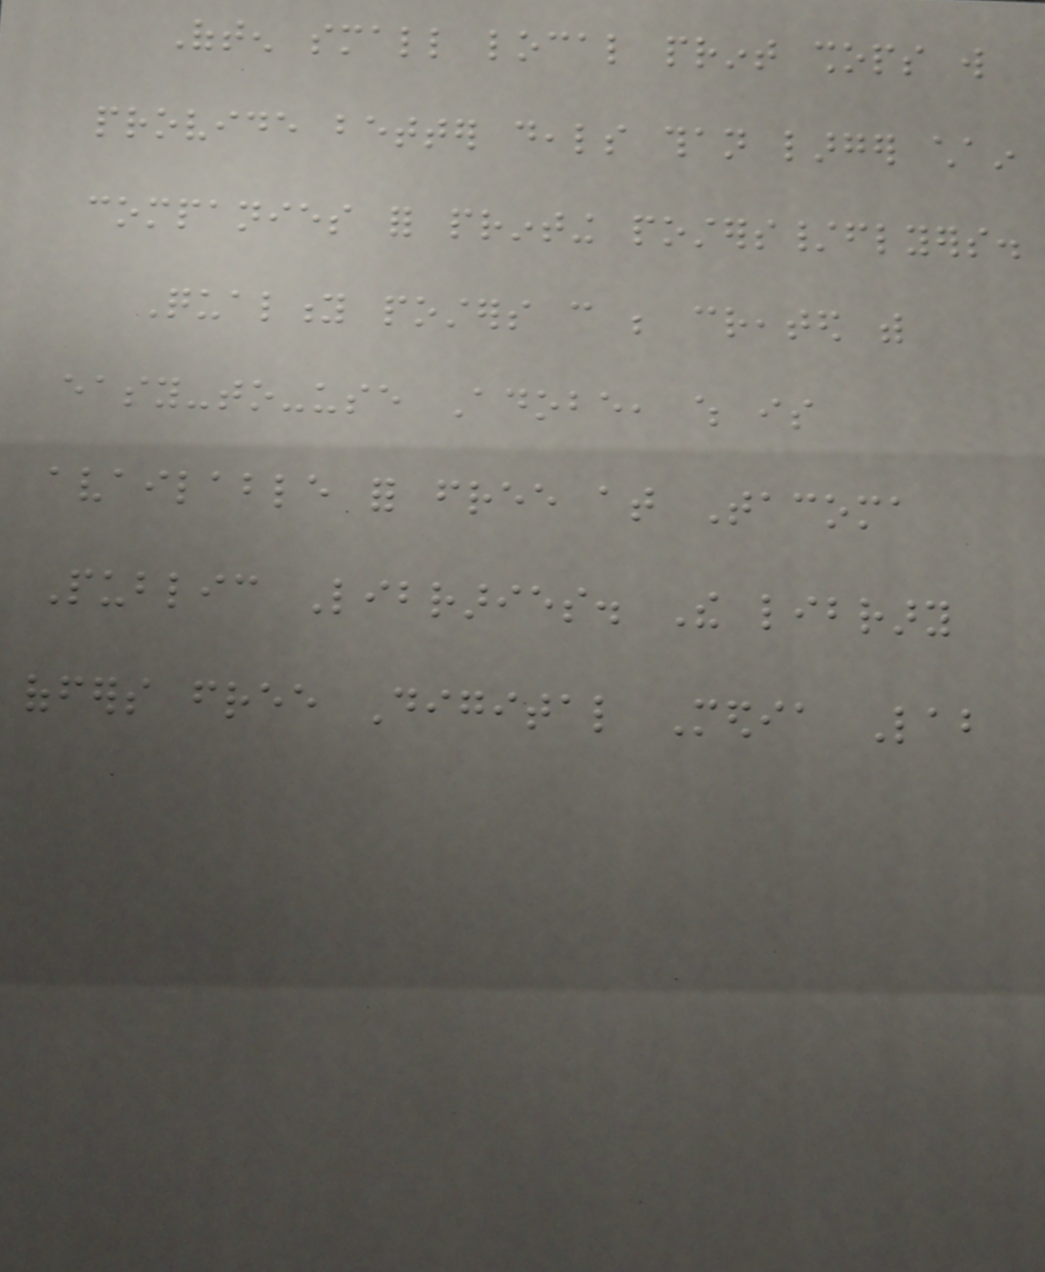Often small local print shops will
provide better deals than larger chain
companies for printing posters/flyers.
Quality posters can be created with
easy-to-use Adobe, which is
available for free at Tacoma
Public Libraries. The library
offers free Digital Media Lab
